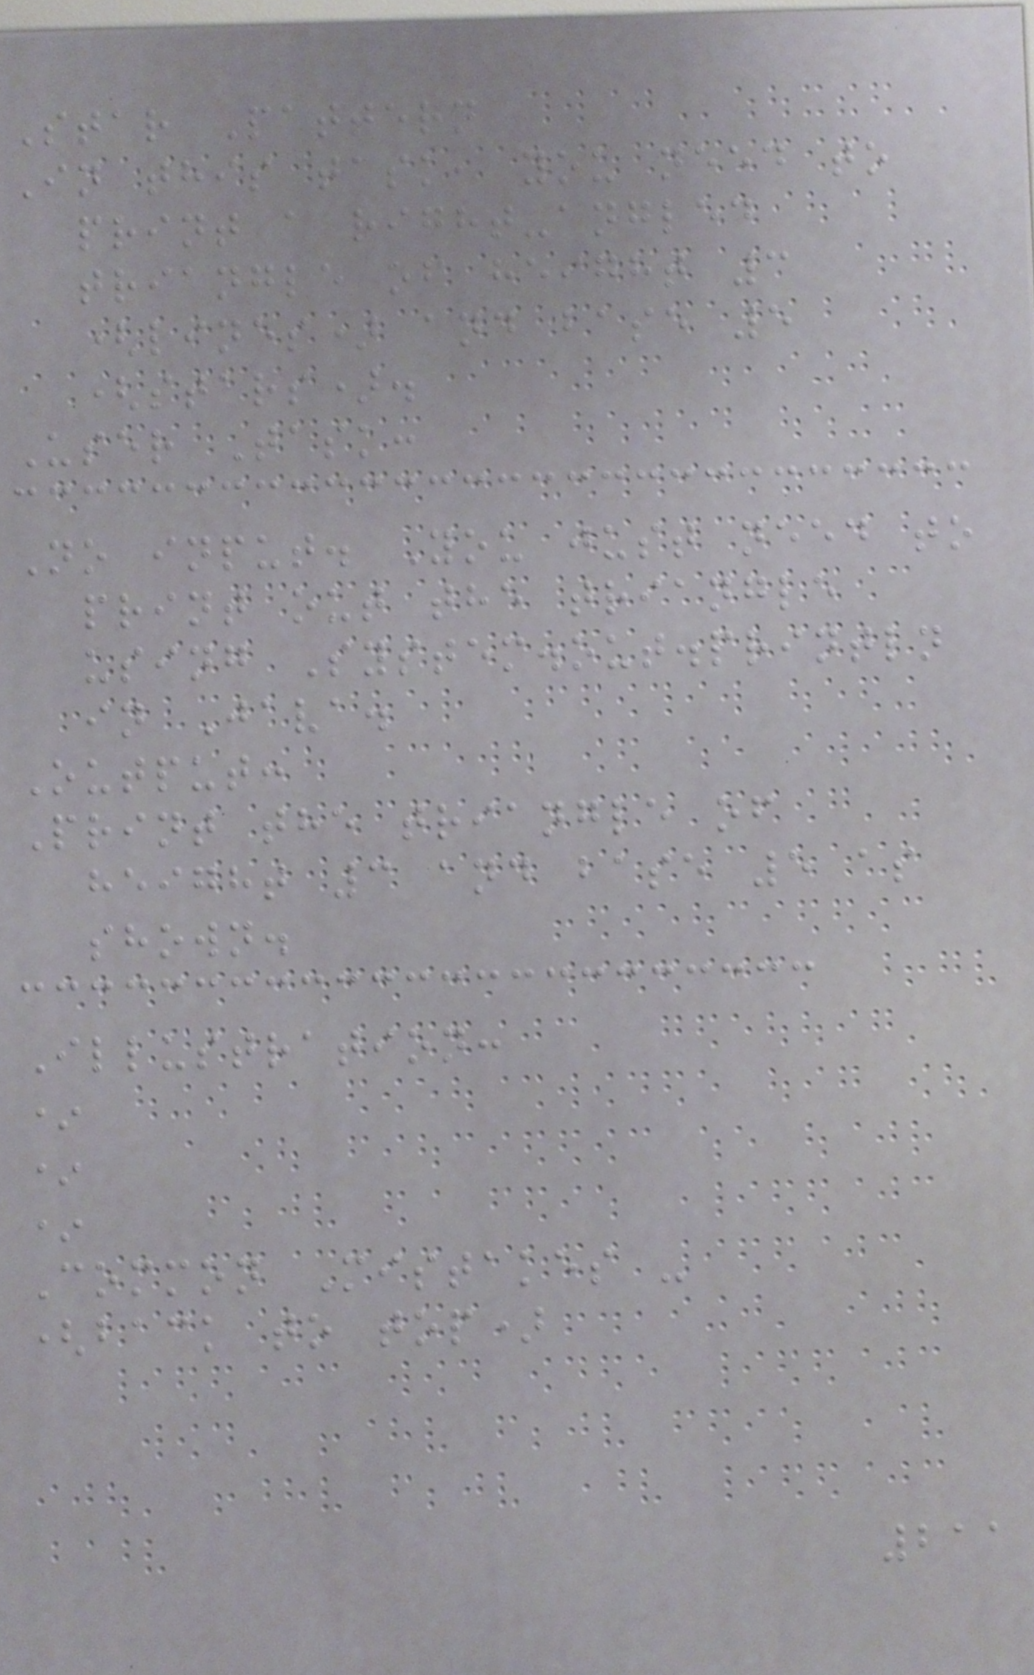Star Pattern
In this task, you need to
print a right-angled
triangle of height 3
(lines) and base 5
(stars).
User Task:
No input. You just need to
print out the triangle
using System.out.println
in Java.
Output:
Print the triangle of
height 3 and base 5 as
shown.
Illustration:
*
*
*
Common Mistakes -
(back to top)
211
